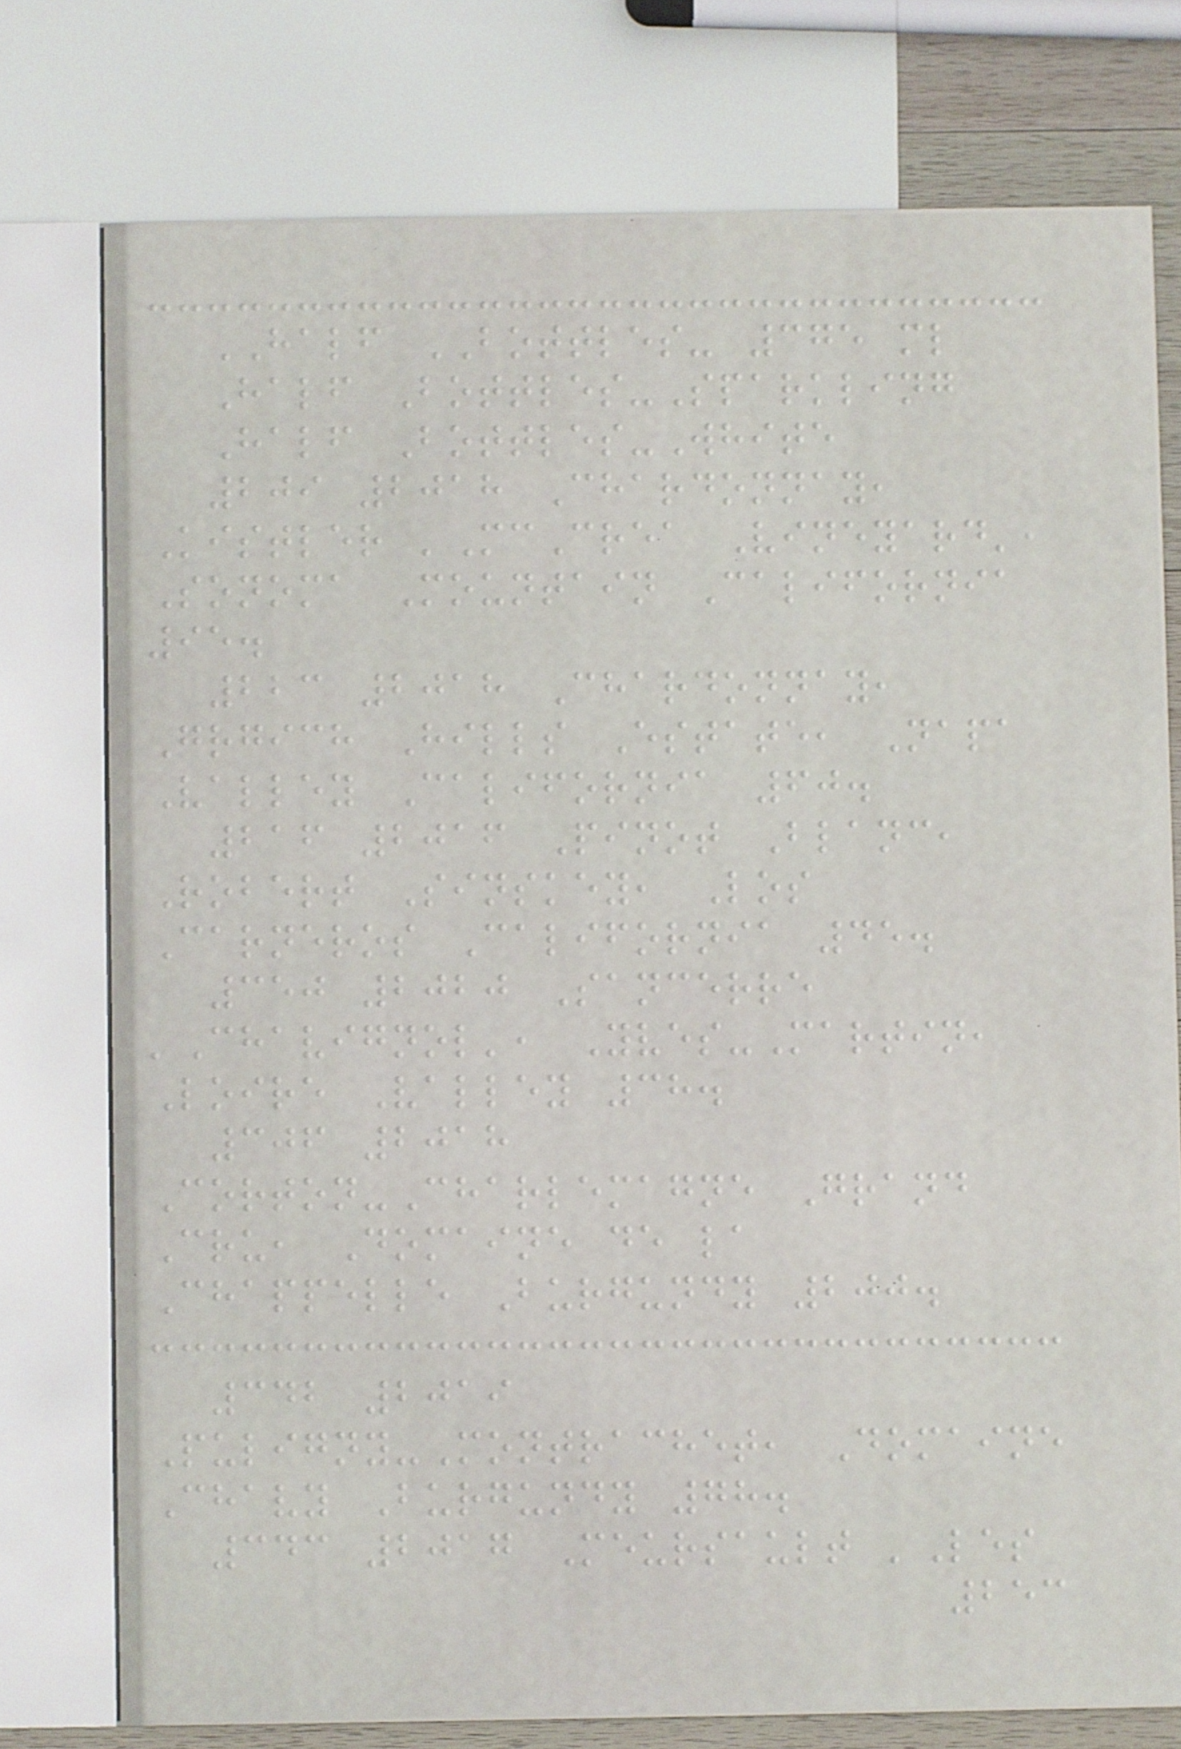HALF BOTTLES- 375 ml
Half Bottles-Sparkling
Half Bottles-White
209 2018 Chardonnay,
Kistler 'McCrea Vineyard',
Sonoma Mountain California
95.
223 2018 Chardonnay,
Grgich Hills Estate, Napa
Valley California 60.
216 2016 Pinot Blanc,
Robert Sinskey, Los
Carneros California 45.
350 2020 Sancerre
'Chavignol', Yves-Martin,
Loire Valley 38.
306 2018
Corton-Charlemagne Grand
Cru, Domaine de la
Chappelle Burgundy 200.
342 2019
Puligny-Montrachet, Domaine
Chavy Burgundy 78.
343 2017 Meursault 'Les
253
